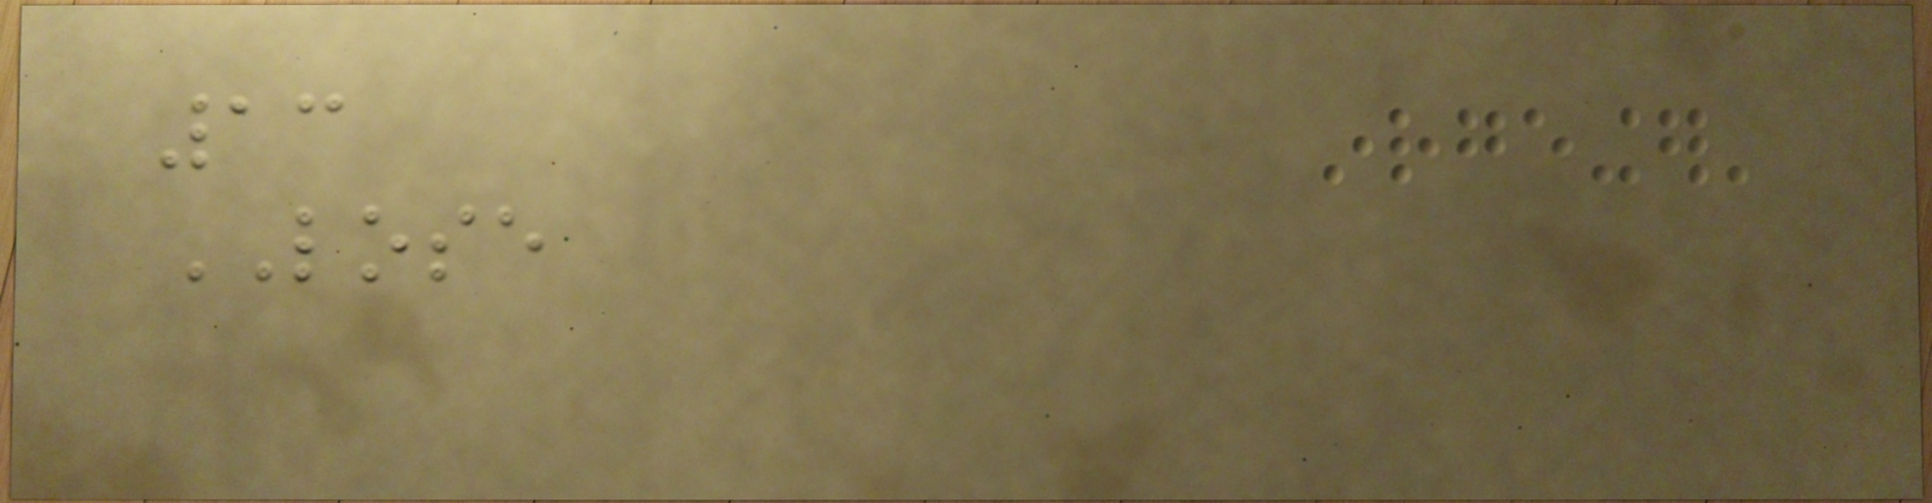13
LOSE
